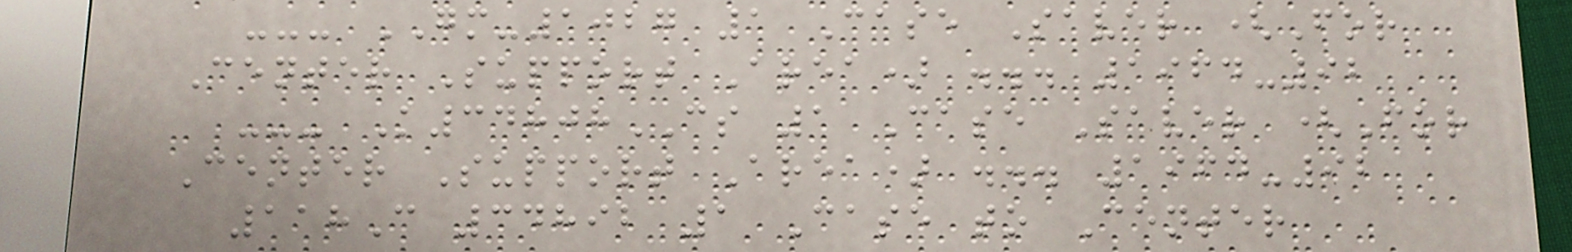--- GM-1027 1 Case Saver (For
Center Support Area) ... 1964-92
--- K34808CS 1 Case Saver (For
Center Support Area) ... 1964-92
118C 34892 1 Case to Center
